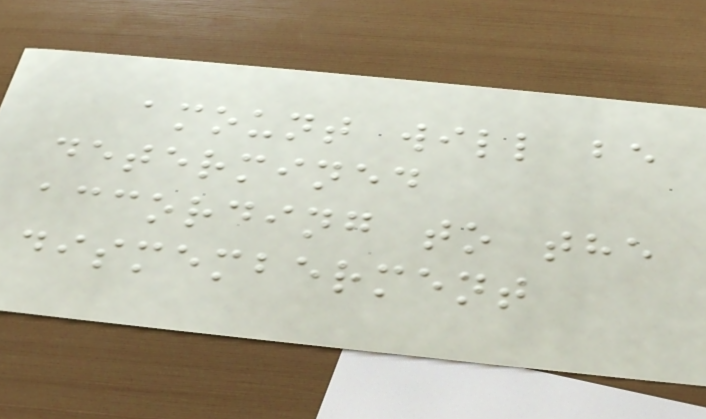amount will be
determined
according to the
dismemberment
